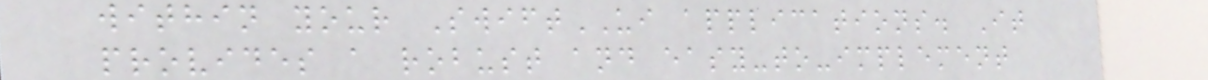within your SwiftUI applications. It
provides a robust and easy-to-implement
